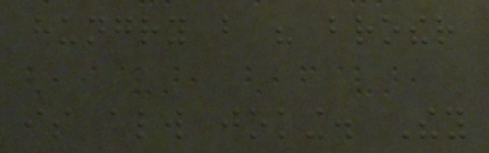hungry but his brother
is always joking. They
